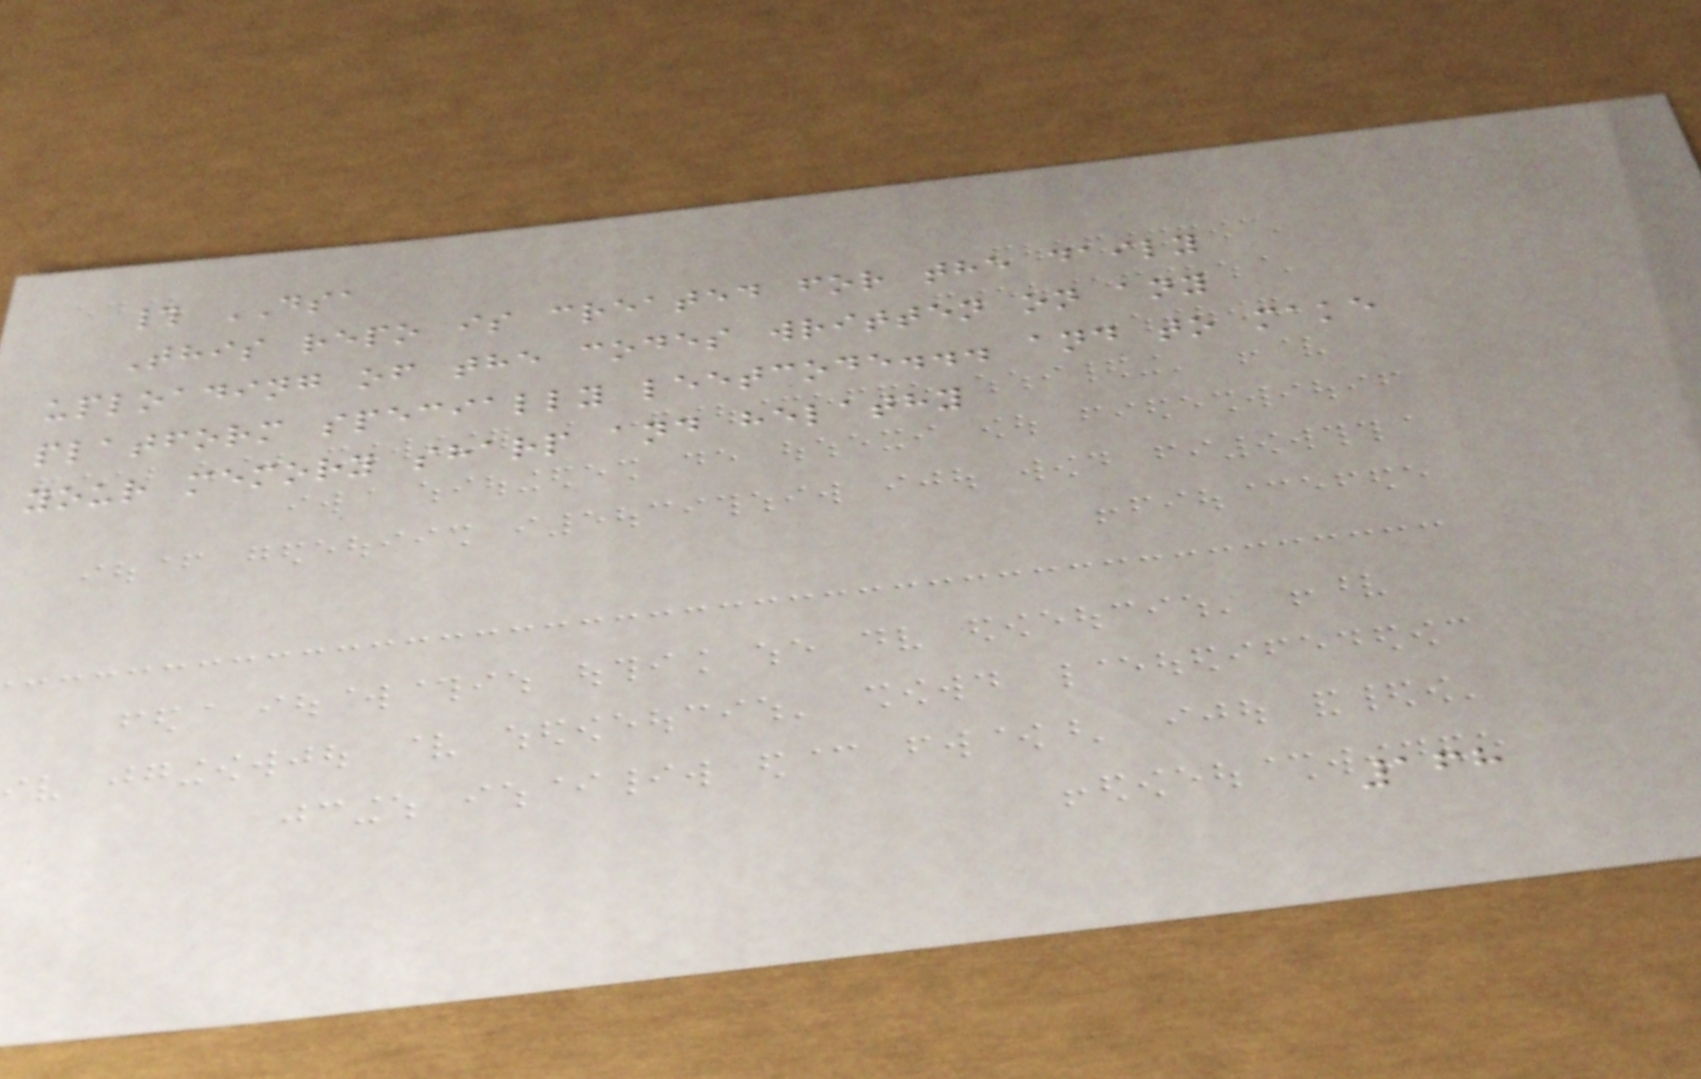# DSA
This repo is created for the daily
uploading of the codes written on any
platform specially leetcode... and to make
your memory sharp and helathy
168
